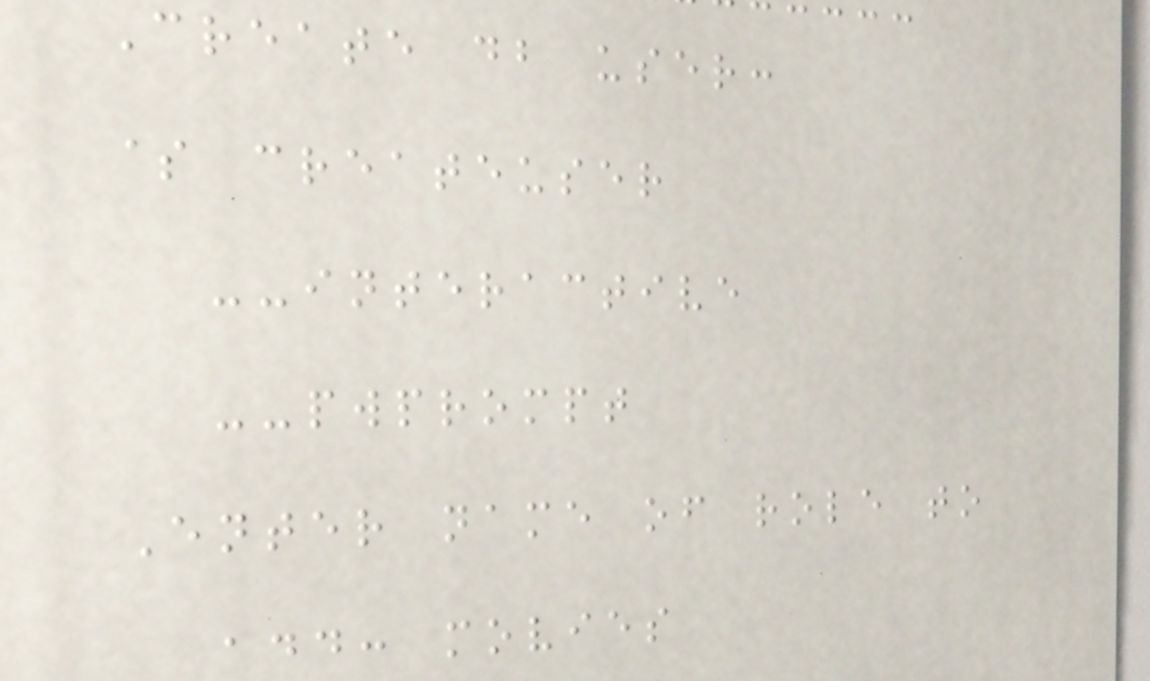Create db user:
$ createuser
--interactive
--pwprompt
Enter name of role to
add: movies
